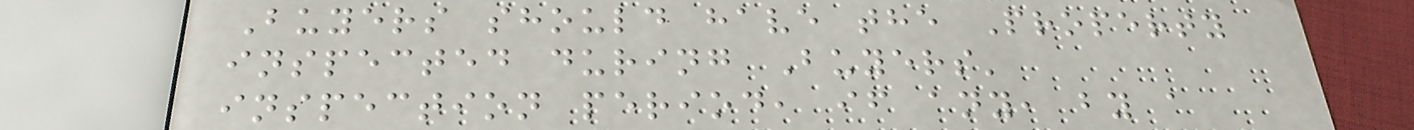Buyers should have the Property
inspected during Buyers'
inspection period, if any, by a
